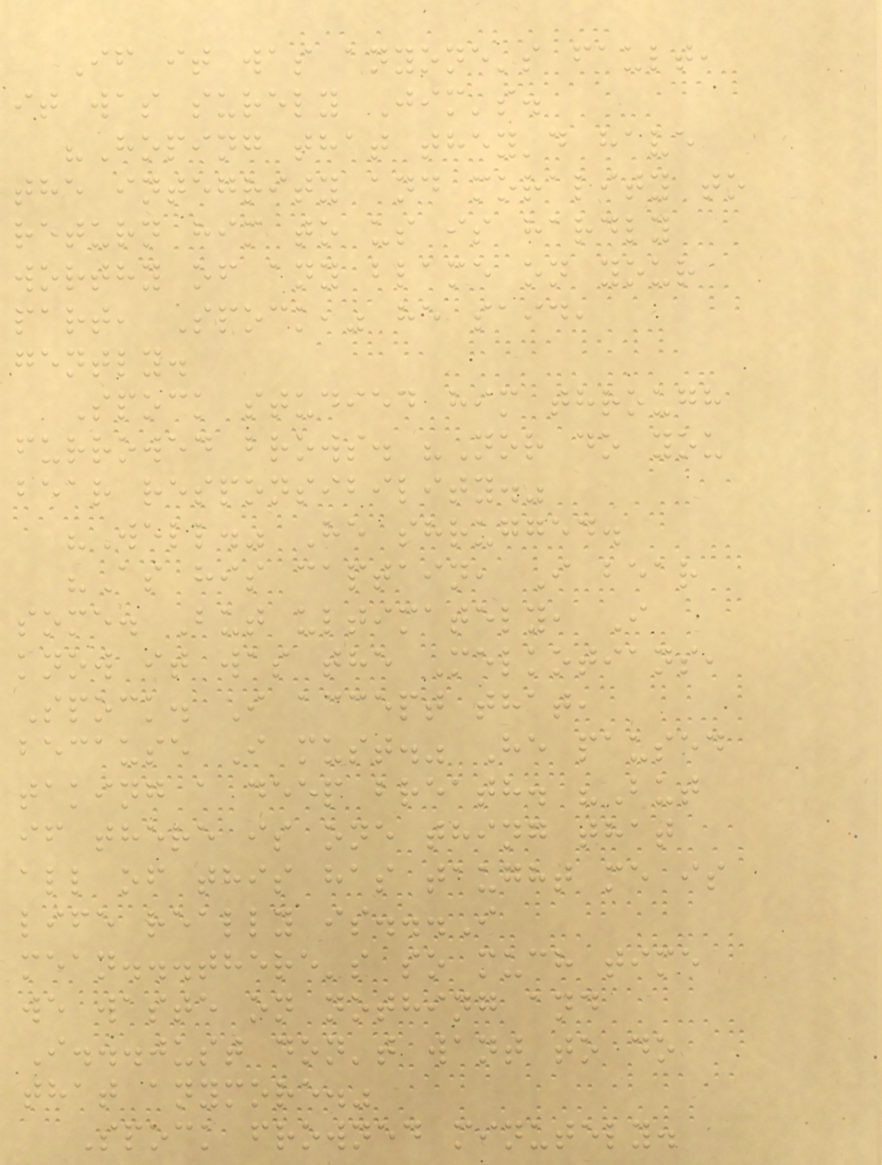If it was anyone's fault,
it was surely Jim's.
"Hoping that they'd have
the integrity and morality to
return him to us is hardly
worthy of any blame on your
part, Spock," he said,
gently.
Spock studied him through
furrowed brows. "Nor do you
bear responsibility."
"Well." He shrugged.
"As his captain, I bear
some. But ultimately, I
know it was the Melkotians,
Spock. I accept that,
because I must." He paused
taking a deep breath. "But
if there is one thing that
all of this has taught me is
life really is...I
mean...there's so much time
we waste on nothing and
I...just don't want to do
that anymore."
Spock frowned minutely.
